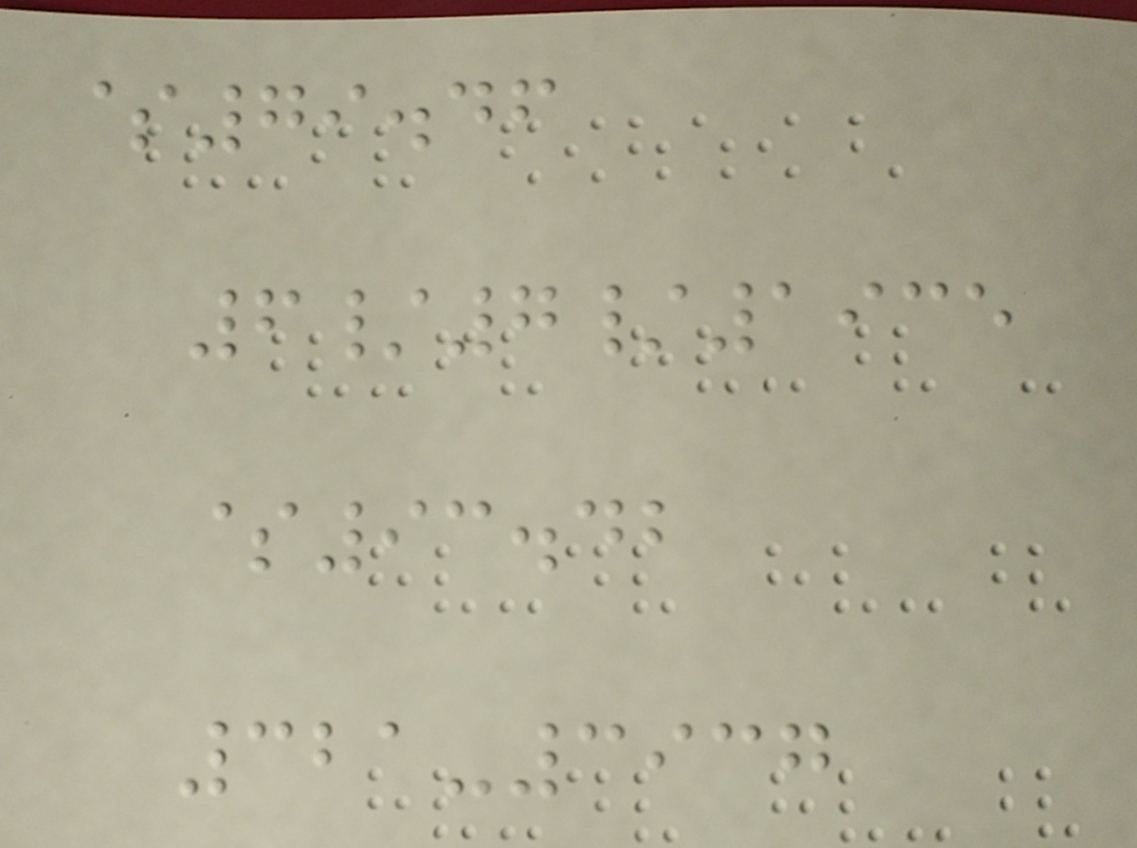$79.46
6/7/1935
$93.42
321-3937
